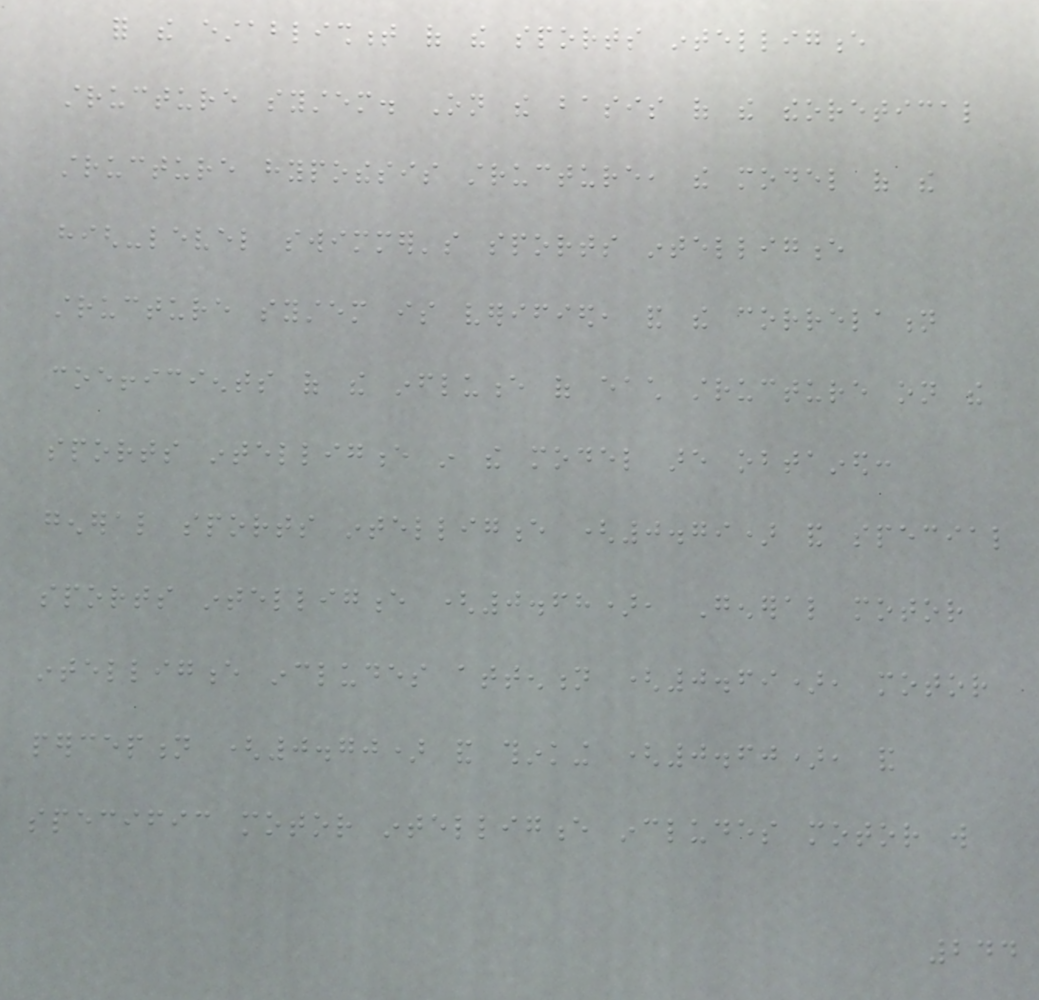for the establishment of the sports intelligence
structure system. On the basis of the theoretical
structure hypothesis structure, the model of the
high-level swimmer's sports intelligence
structure system is verified, and the correlation
coefficients of the influence of each structure on the
sports intelligence in the model are obtained:
general sports intelligence (0.79) and special
sports intelligence (0.68), General motor
intelligence includes attention (0.69), motor
perception (0.70) and thinking (0.60), and
specific motor intelligence includes motor will
244
